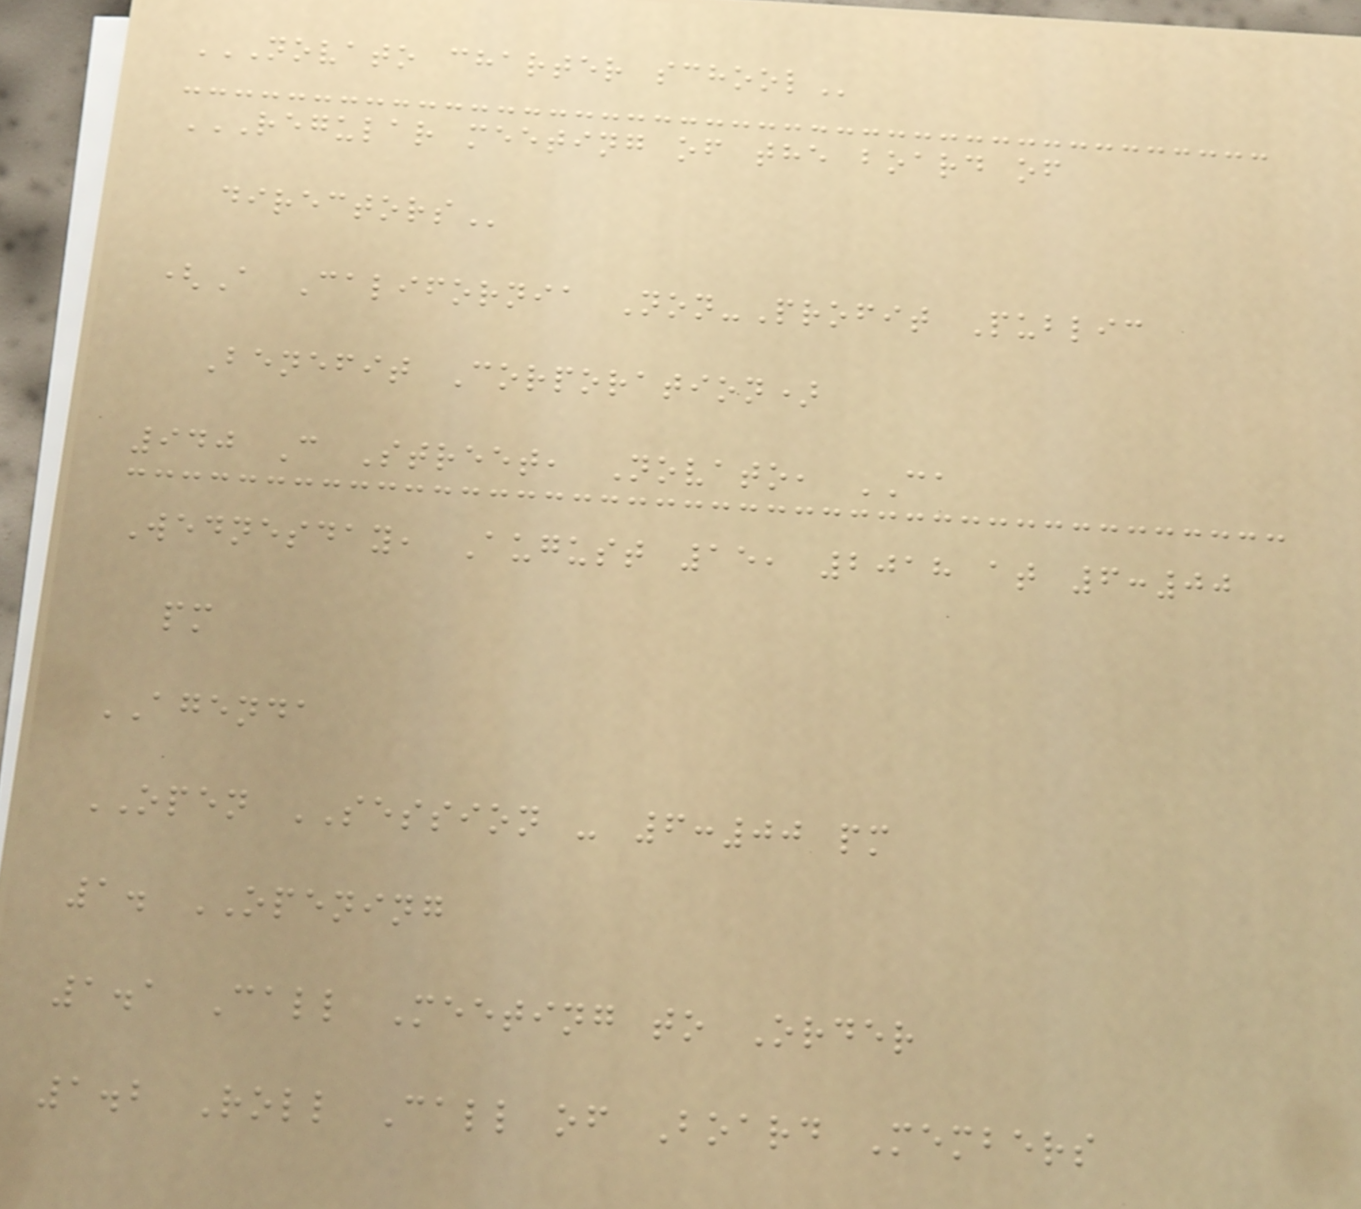NOVATO CHARTER SCHOOL
REGULAR MEETING OF THE BOARD OF
DIRECTORS
(A California Non-Profit Public
Benefit Corporation)
940 C Street, Novato, CA
Wednesday, August 15, 2018 at 6:00
pm
AGENDA
OPEN SESSION - 6:00 pm
1. OPENING
1.1 Call Meeting to Order
1.2 Roll Call of Board Members
